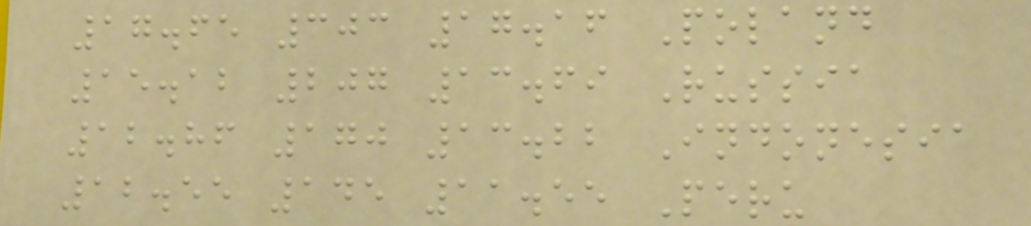17.65 303 17.16 Poland
15.12 207 13.69 Russia
12.86 170 13.22 Indonesia
12.55 145 11.55 Peru
